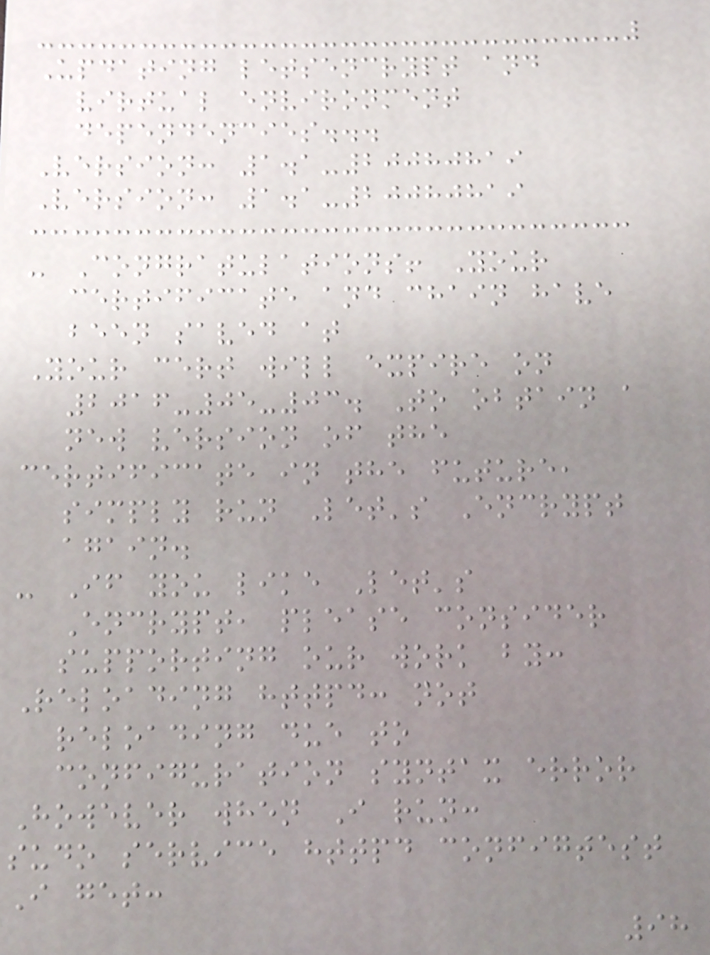Updating letsencrypt and
virtual environment
dependencies...
Version: 1.1-20080819
Version: 1.1-20080819
- Congratulations! Your
certificate and chain have
been saved at
Your cert will expire on
2016-05-03. To obtain a
new version of the
certificate in the future,
simply run Let's Encrypt
again.
- If you like Let's
Encrypt, please consider
supporting our work by:
Reloading httpd: not
reloading due to
configuration syntax error
However when I run:
sudo service httpd configtest
I get:
98
